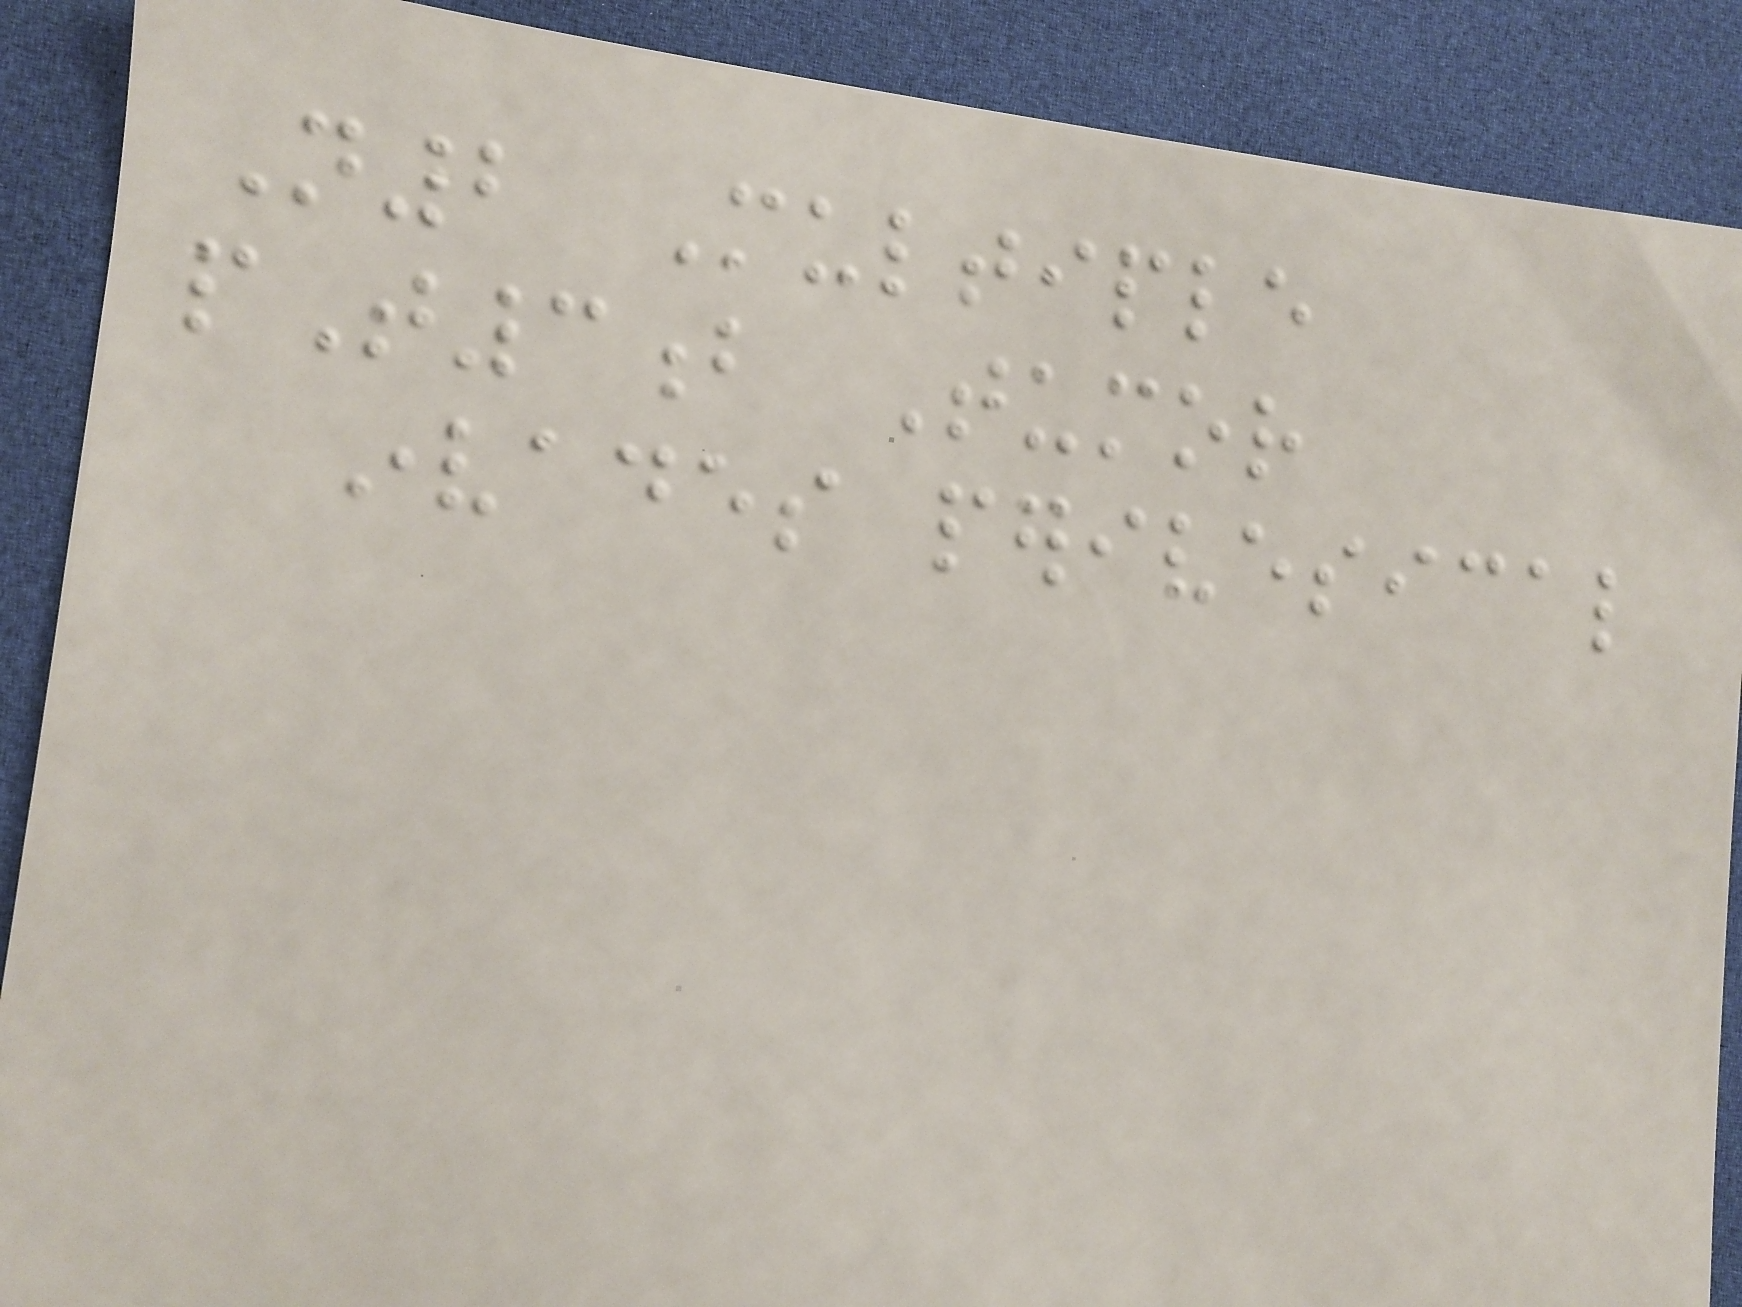N2 Multiple
pT3b Tumor
invades perivesical
